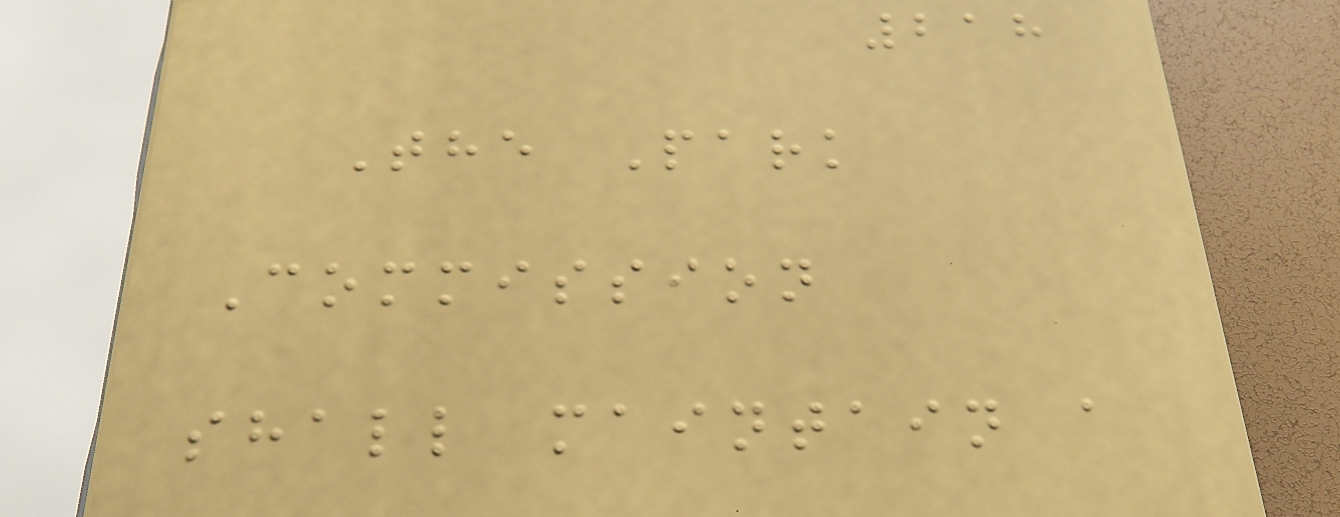218
The Park
Commission
shall maintain a
